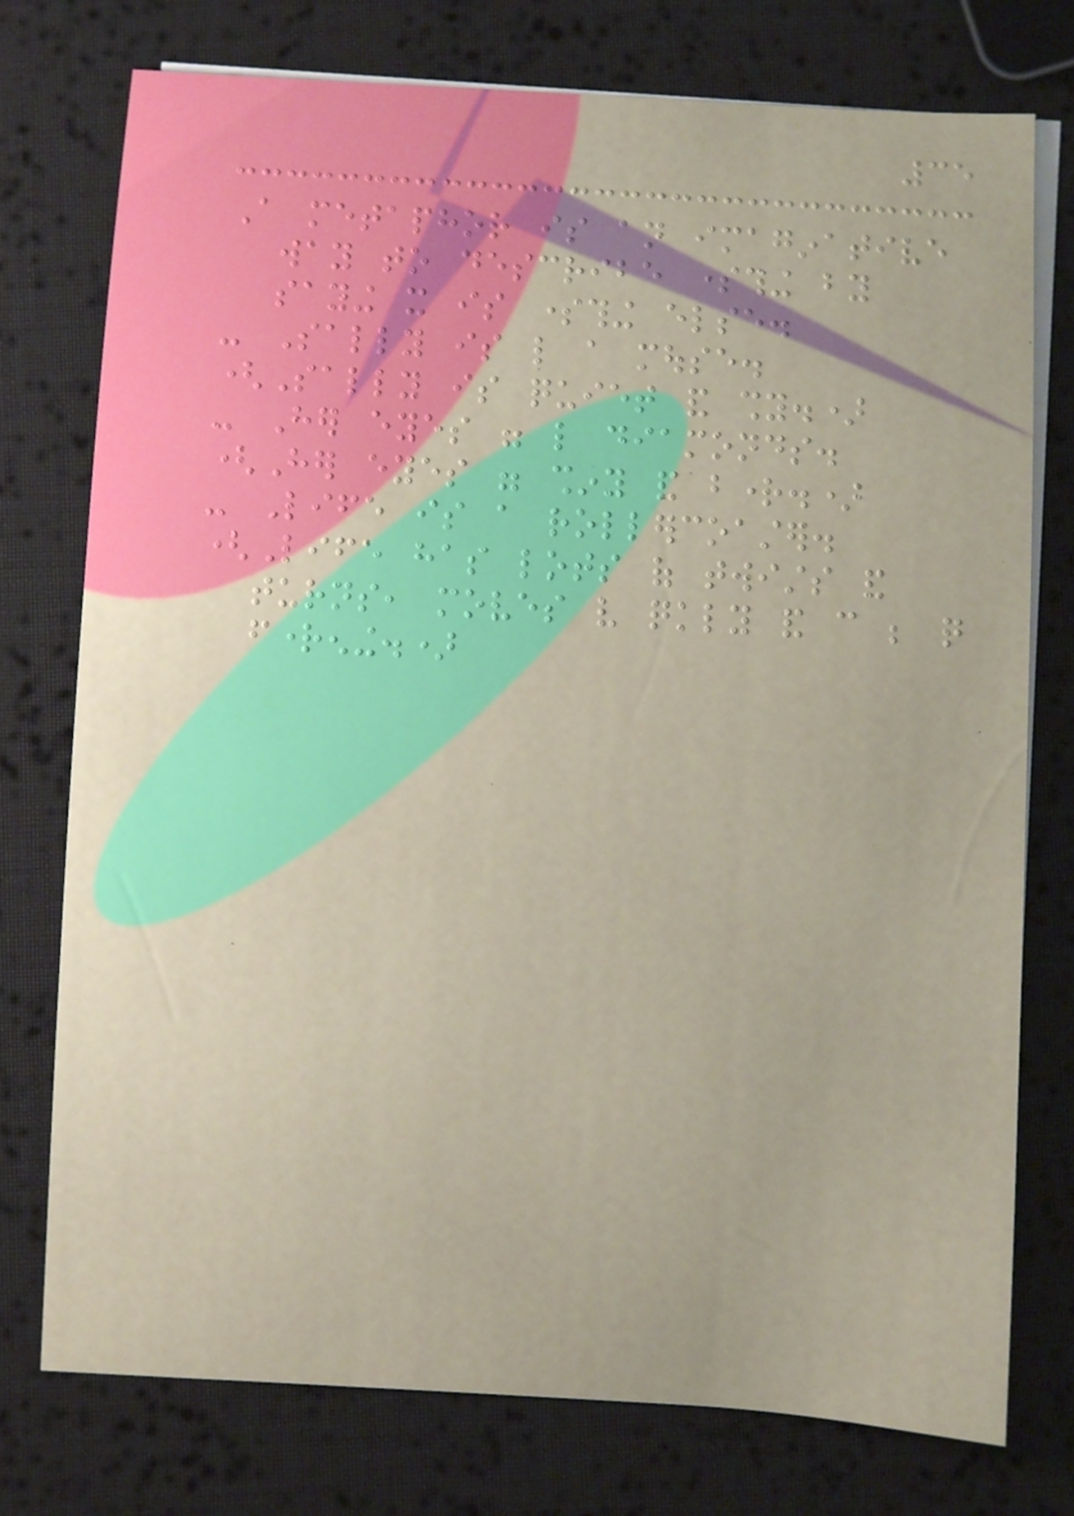35
A metaphor is an imaginative
way to describe something by
saying it is something else.
- Sally is like a mouse.
(Sally is quiet and shy.)
- Her eyes were like diamonds.
(Her eyes were shiny and bright.)
- Life is a rollercoaster.
(Life has lots of twists and
turns, moves very quickly and can be quite
frightening.)
